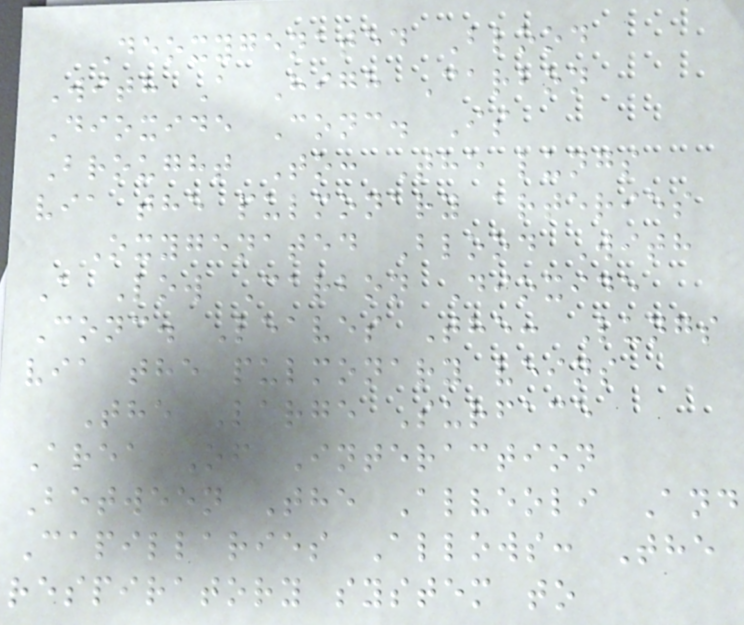Deoxygenated Blood
With A High Carbon
Dioxide Conc. Is
Brought To: The lungs
via the pulmonary arteries
Oxygenated Blood With
A Low Carbon Dioxide
Conc. Leaves The: Lungs
via the pulmonary veins
The Large Surface
Area Of Interaction
Between The Alveoli And
Capillaries Allows: The
respiratory system to
